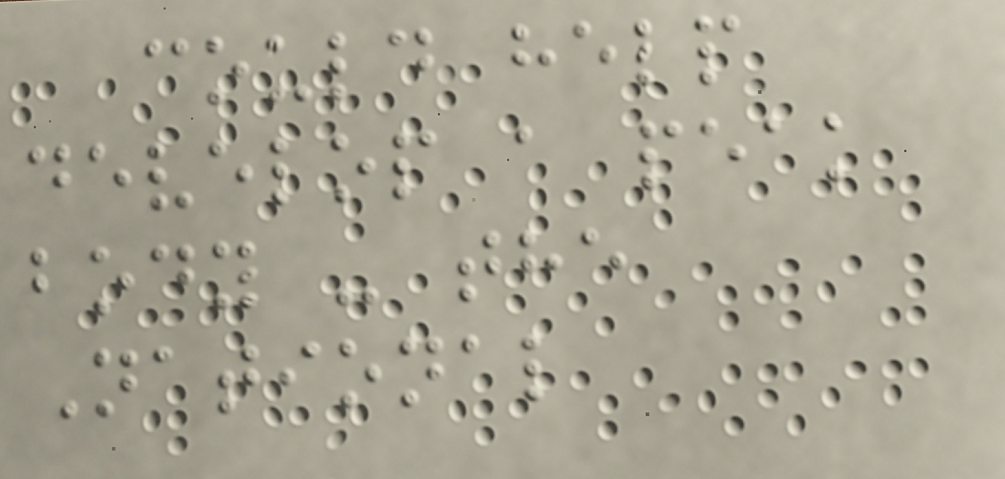could help
develop a peak
body - the
National
